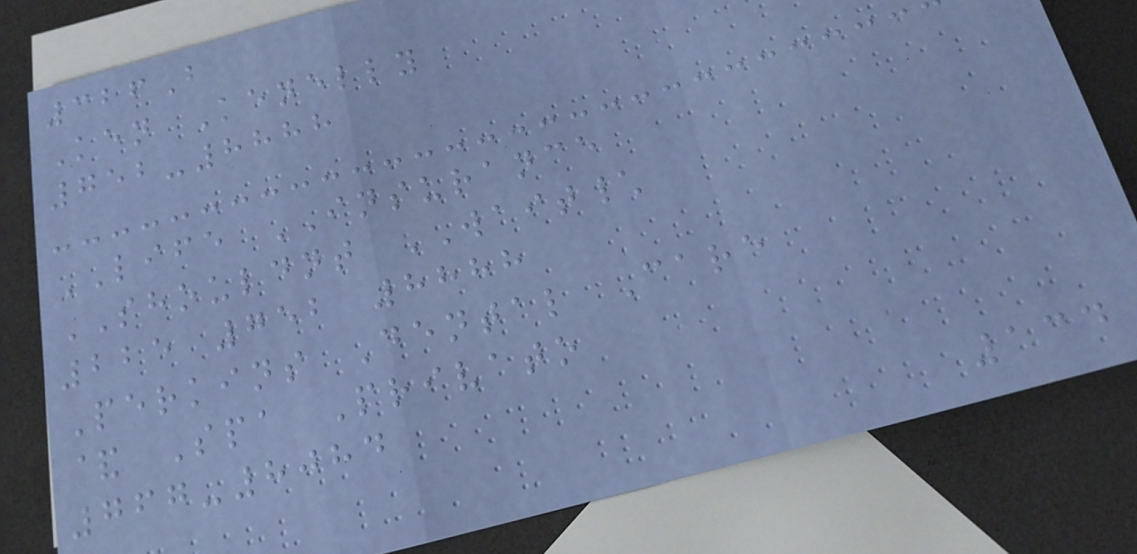326B
Ken Kenelly
752-8888
LIFE INSURANCE
SHOULDNT WAIT\
225 752 8888
Perkins Dental Care
& Spa Privato
767-8084
134
